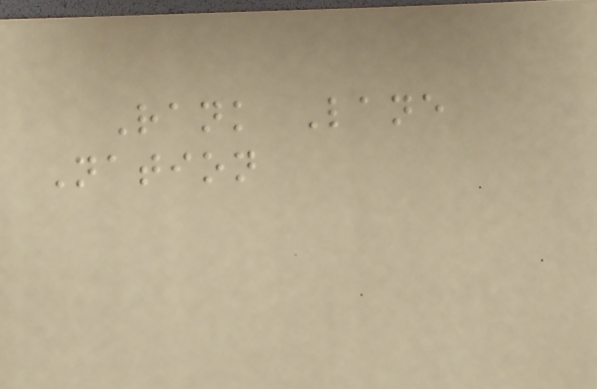Rank Lane
Nation
